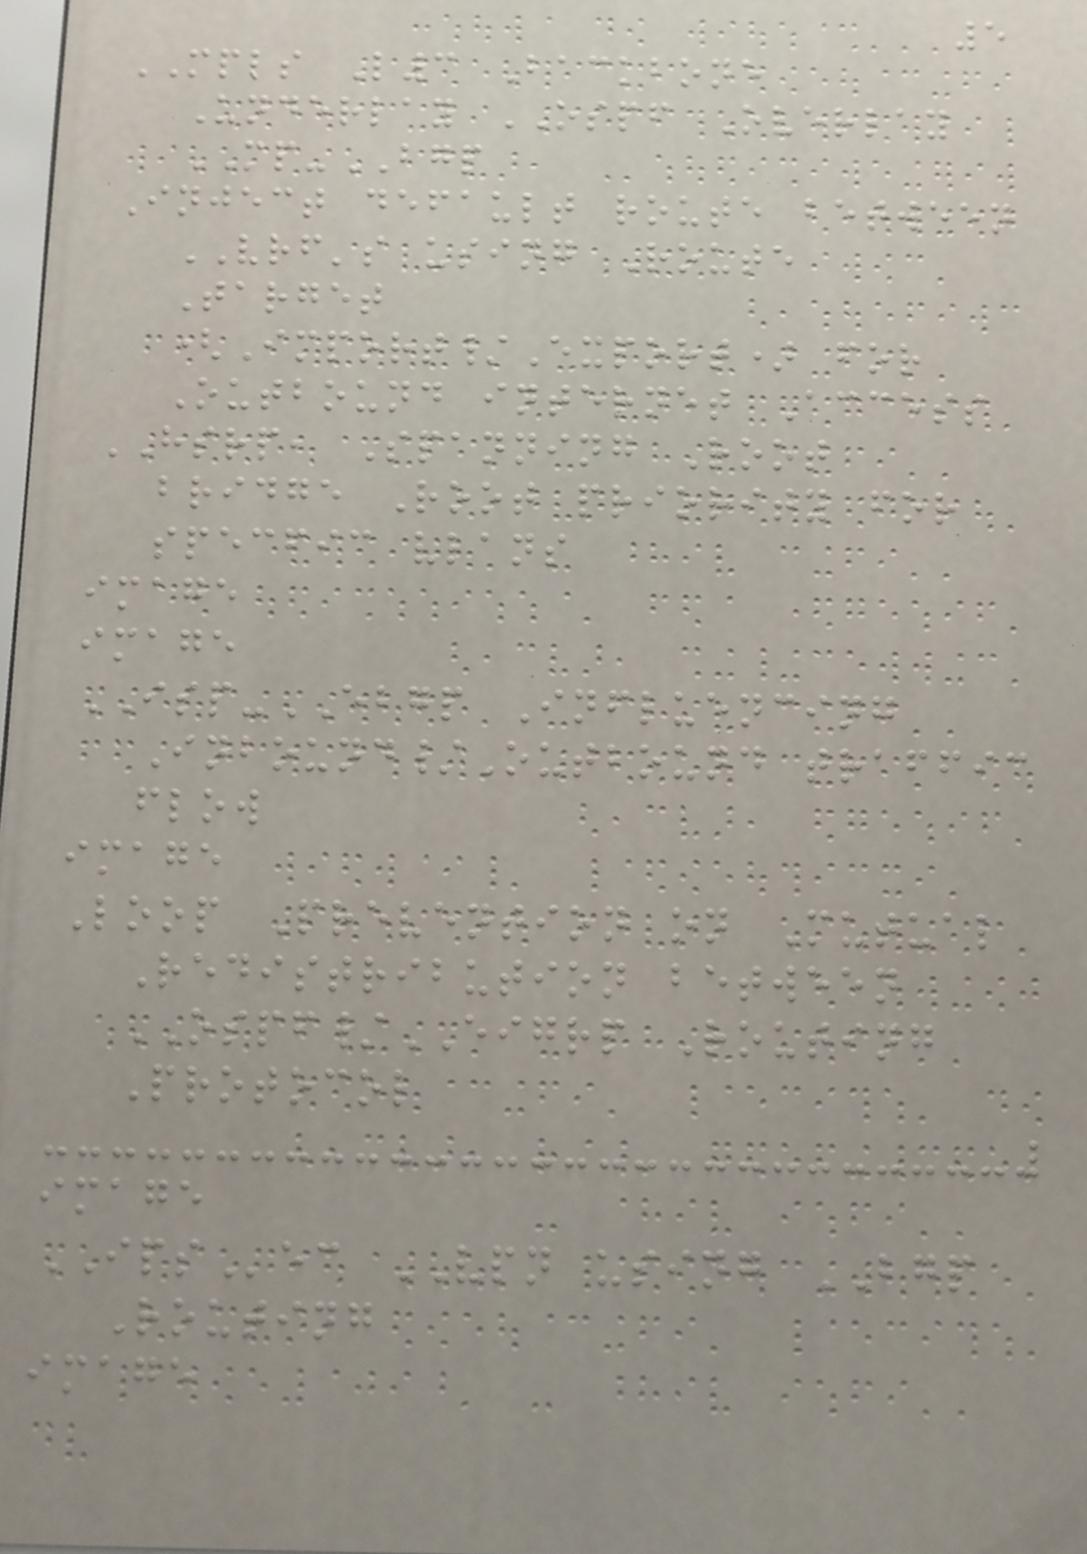5
MPLS L3 Backbone
Underlay OSPF Overlay
MP-BGP
Inject default route between
VRF's using Route
Target
(Import/Export) for
Outbound internet Access
HSRP, Spanning Root
bridge Root priority for
specfic vlans
image
image
ISP-EBGP Influencing
Inbound/Outbound traffic
flow
image
Loop Prevention on Mutual
Redistribution between
OSPF/EIGRP Routing
Protocol
image
IPSec VPN using BGP
Routing
image
